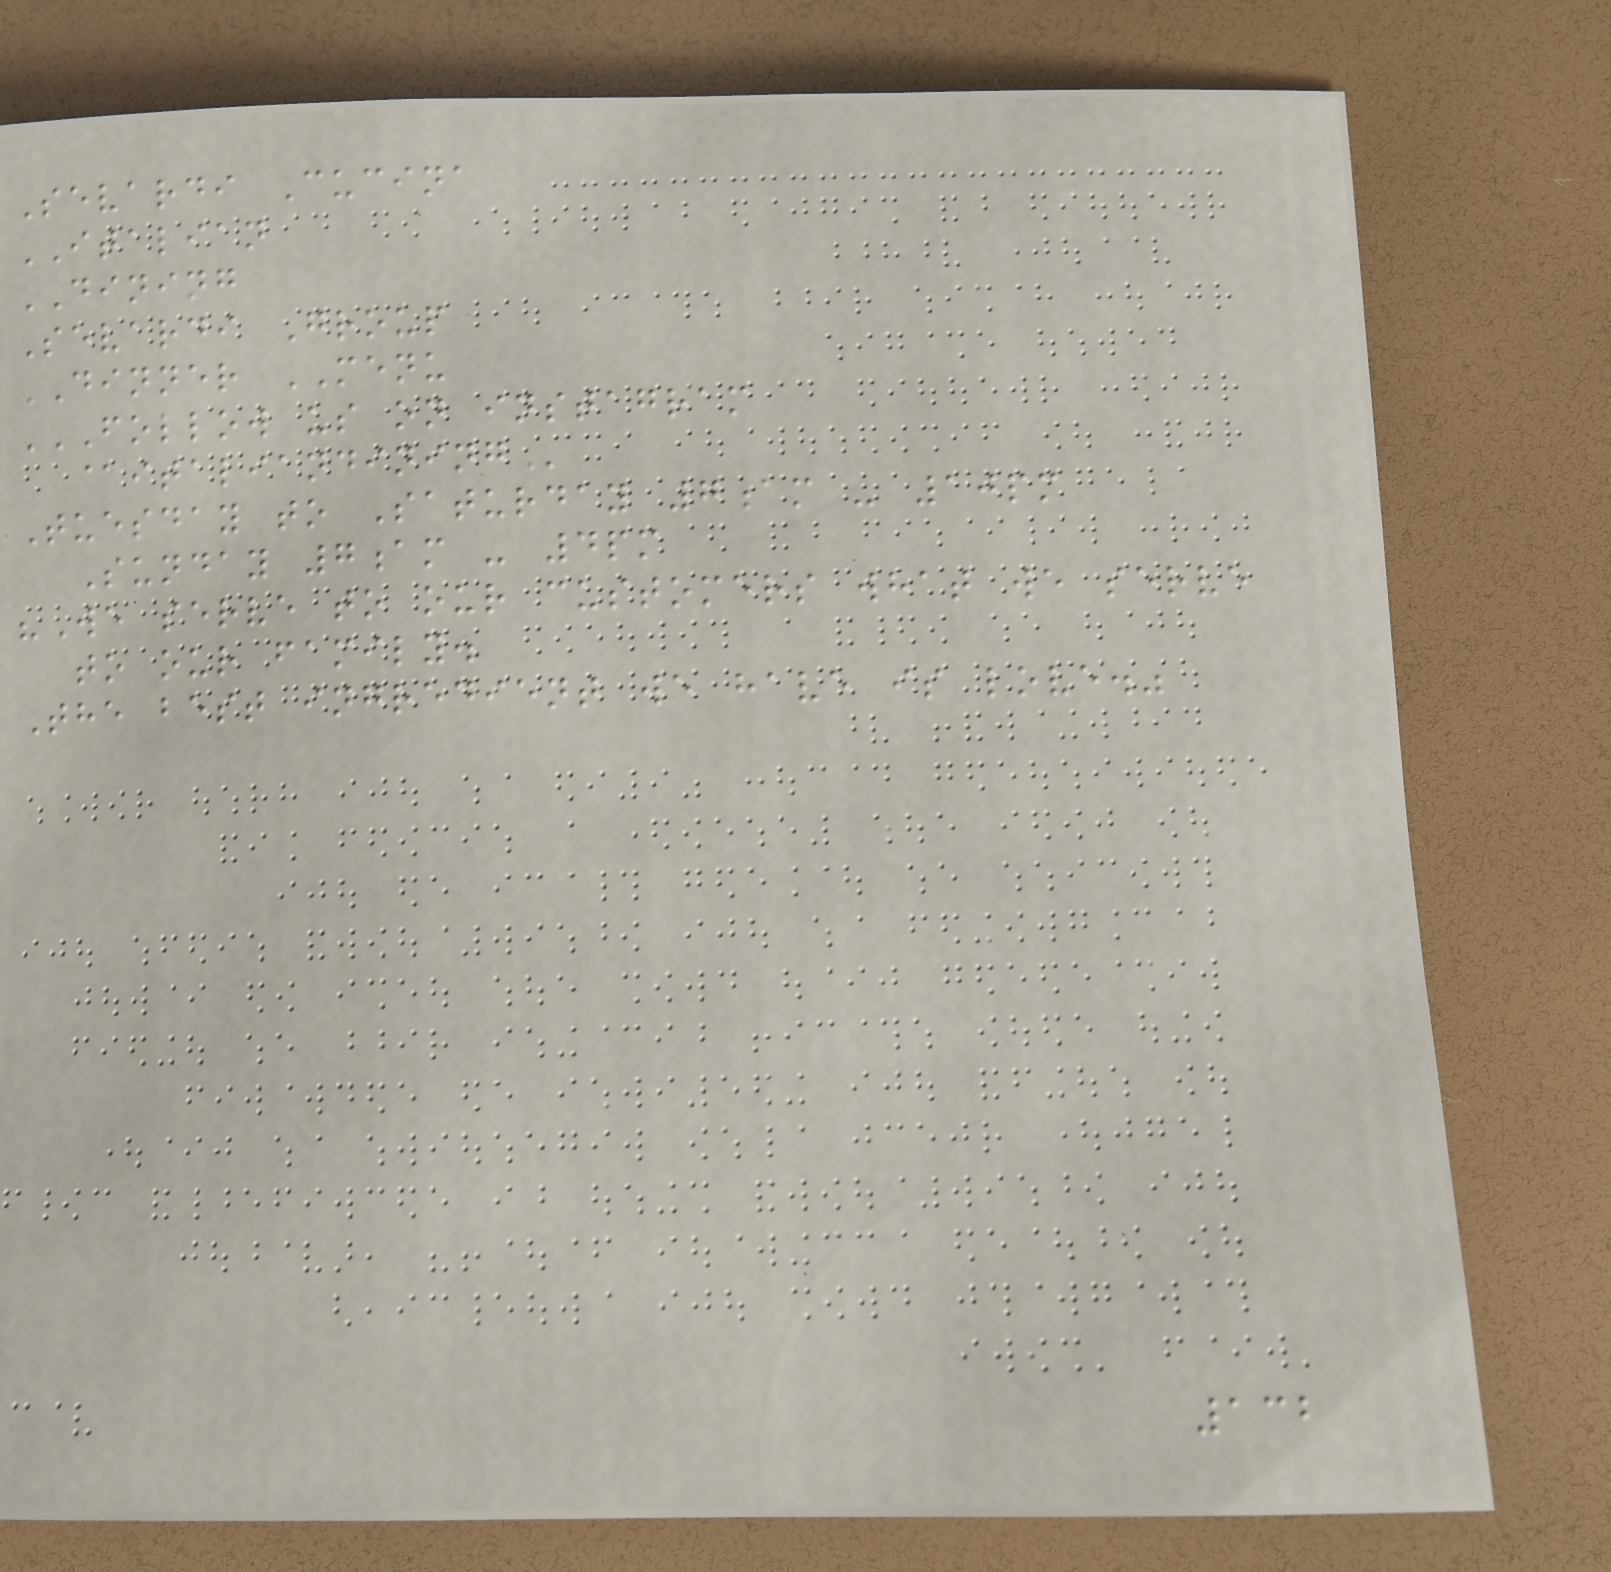Sevardi Cucina
ITALIAN
DINING
Sevardi Group
DINNER MENU
FOLLOW US ON INSTAGRAM
@ITALIANDINING
Tuesday to Saturday 7am - 10pm
Sunday 7am - 4pm
"We serve to our customers what we serve
to our family.
The best ingredient we have is love."
132
